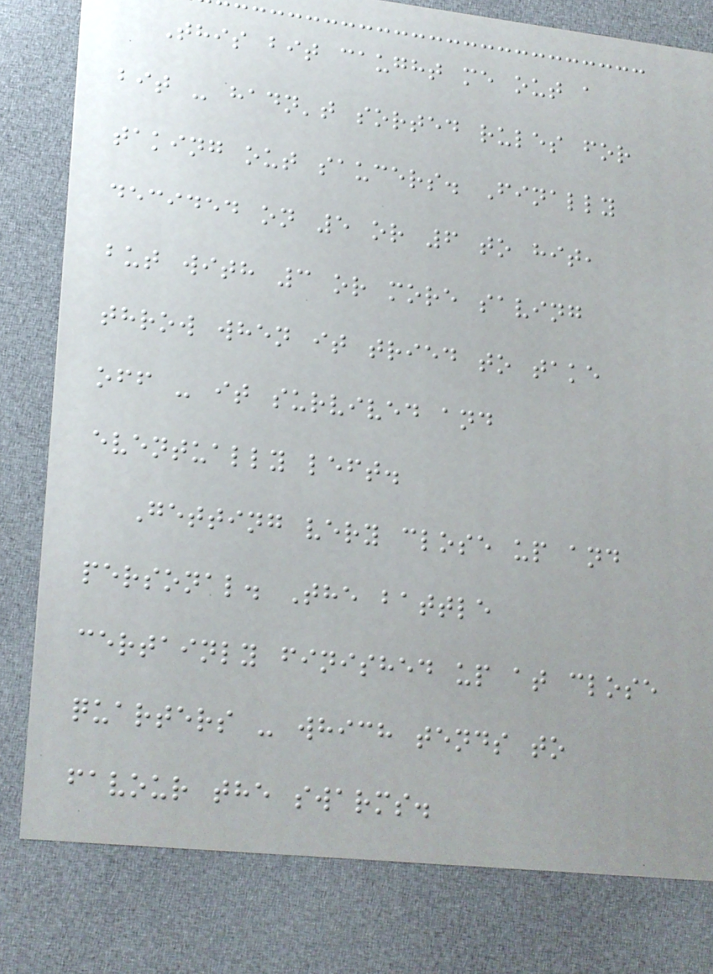This bit caught me out a
bit - hadn't sorted rules for
taking out saucers. Finally
decided on 5 or 6 to hit,
but with 3 or more saving
throw when it tried to take
off - it survived and
eventually left.
Getting very close up and
personal. The battle
certainly finished up at close
quarters - which tends to
favour the swarms.
